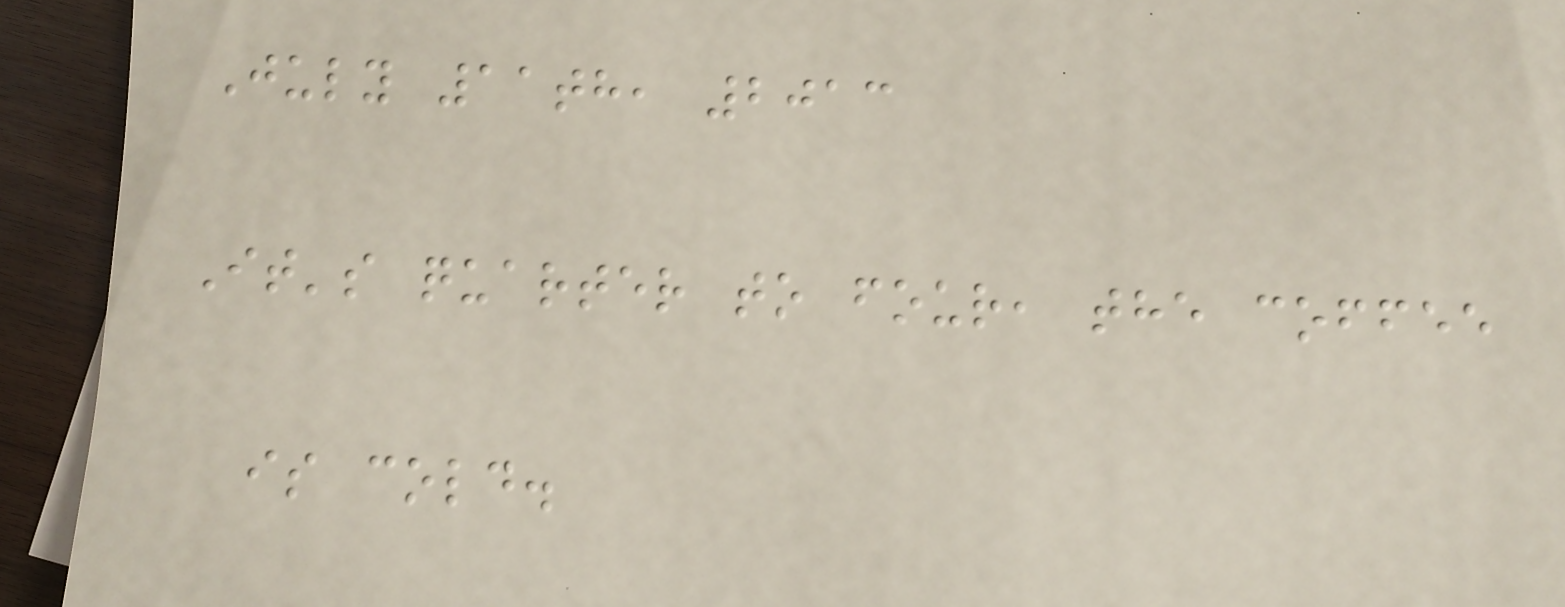July 11th, 2013
It's quarter to four, the coffee
is cold.
